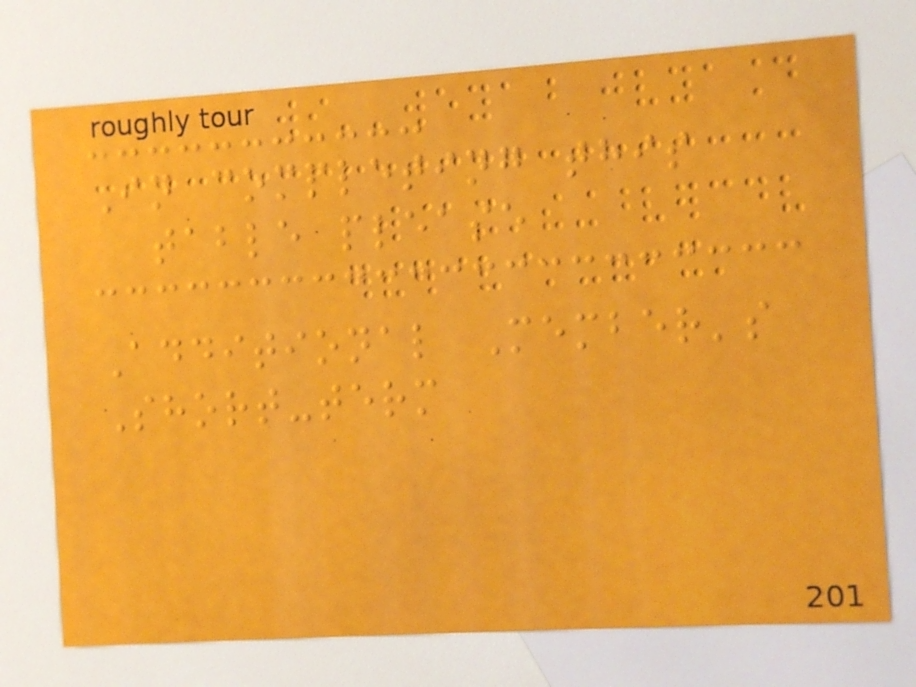In completing this
table please
Additional Member's
Short-term
